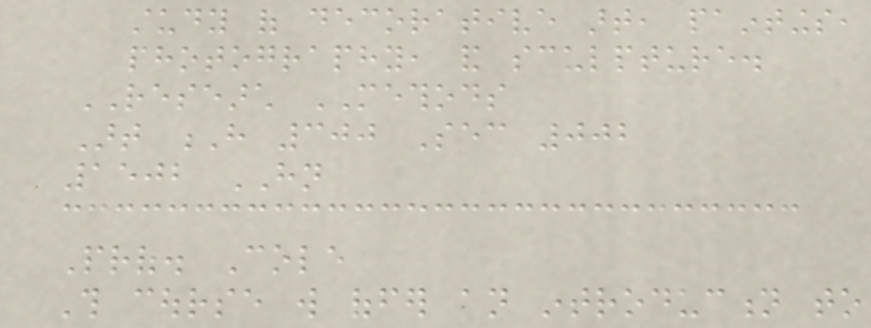study of decorative art, paintings,
photography, and sculpture.
RESEARCH METHODS
Art H 300 Sec 002
1502 HN
Prof. Cole
This course will offer an introduction to
